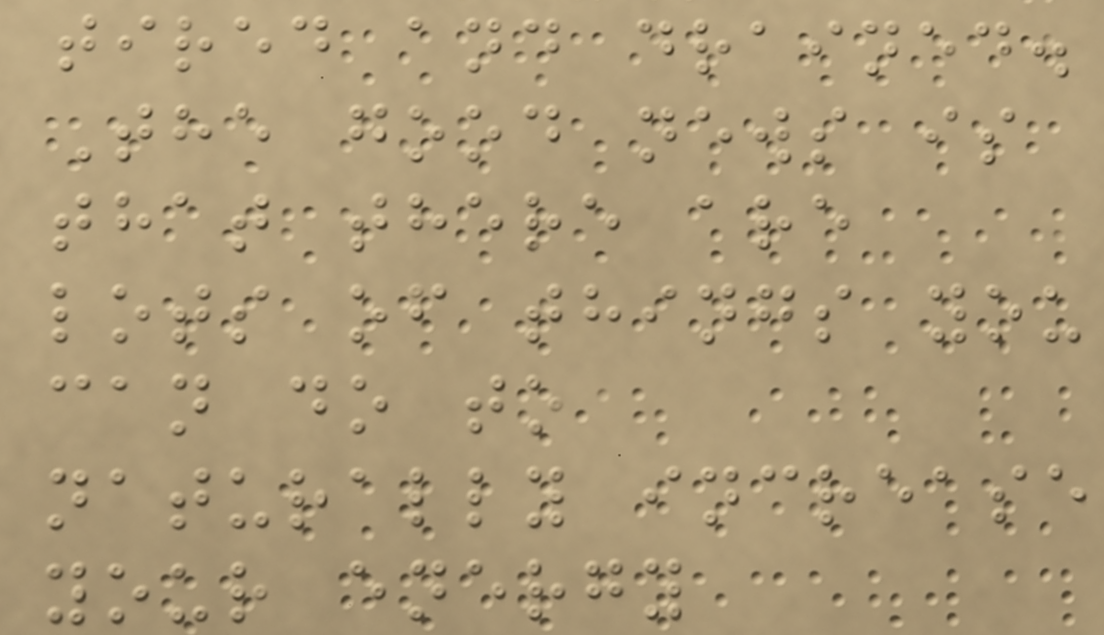tired and drained.
The good news is
that there are
lots of things you
can do to
naturally increase
your energy
